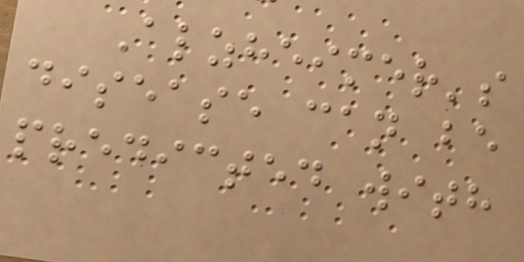Alzheimer's
disease can be
predicted with
